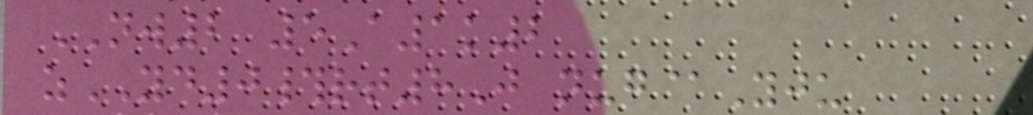NW2 5A1k2
zYD0#rt8J nug@Yju
